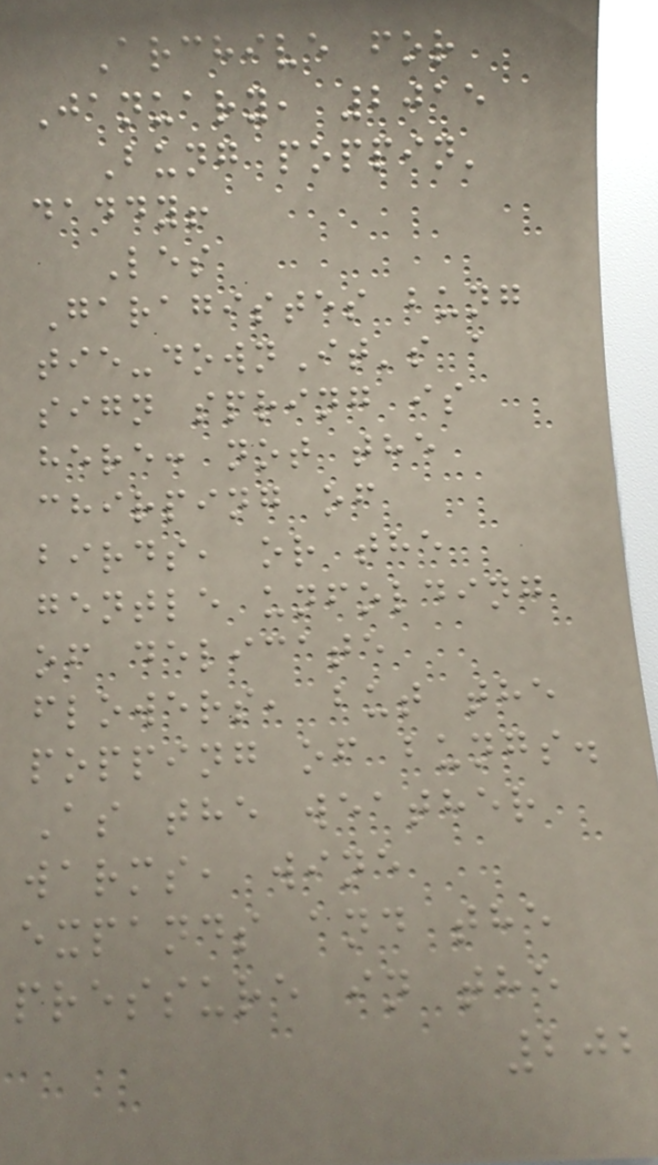Archive for
January, 2015
Bung poppin'
daddy!
Les
Garagistes bung
tie-downIt's a
sign spring is
here: not the
chirping of
birds, or the
gentle unfolding
of delicate
flowers, but the
popping of bungs.
As the weather
warms, wine
expands and the
pressure in the
202
